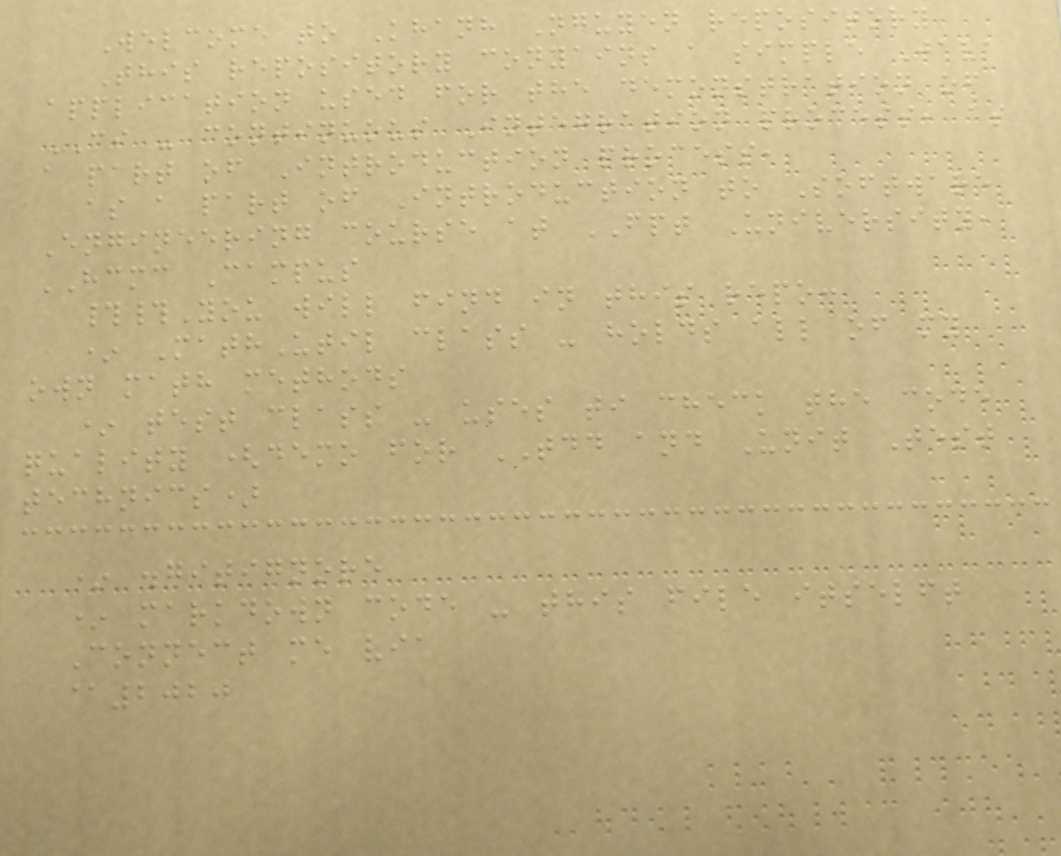Welcome to Khanh Nguyen repository
This repository conyains a simple Java
application used for the demonstration of
CI - continuous Integration process, as
a part of Introduction process,
as a part of Introduction to Software
Engineering course at FPT University,
HCMC Campus
##You will find in this repo:
* MathUtil class - holds all of my
own math methods
* test class - uses ti check the code
quality (demo for TDD and Unit Test
technics)
* .gitignore
* markdown code - this file itselft
Connect me via
@2020
